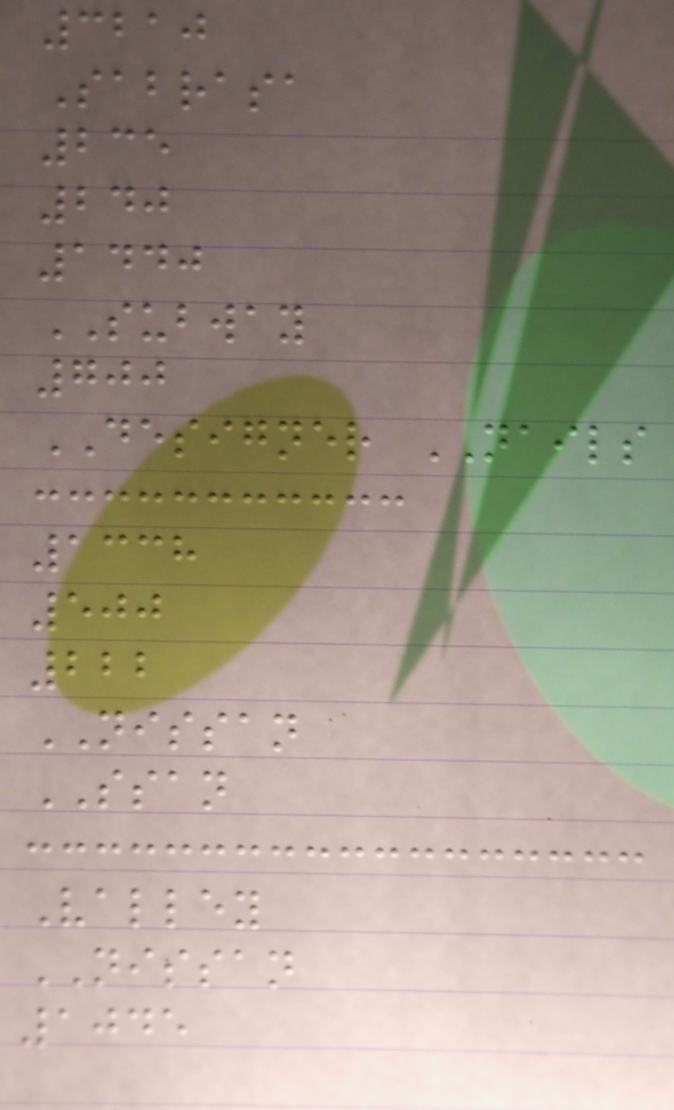3210
Sabrasa
235
240
1440
SUBWAY
700
DESIGNER NAILS
1338
500
222
NISSAN
SSAN
Valley
NISSAN
1045
